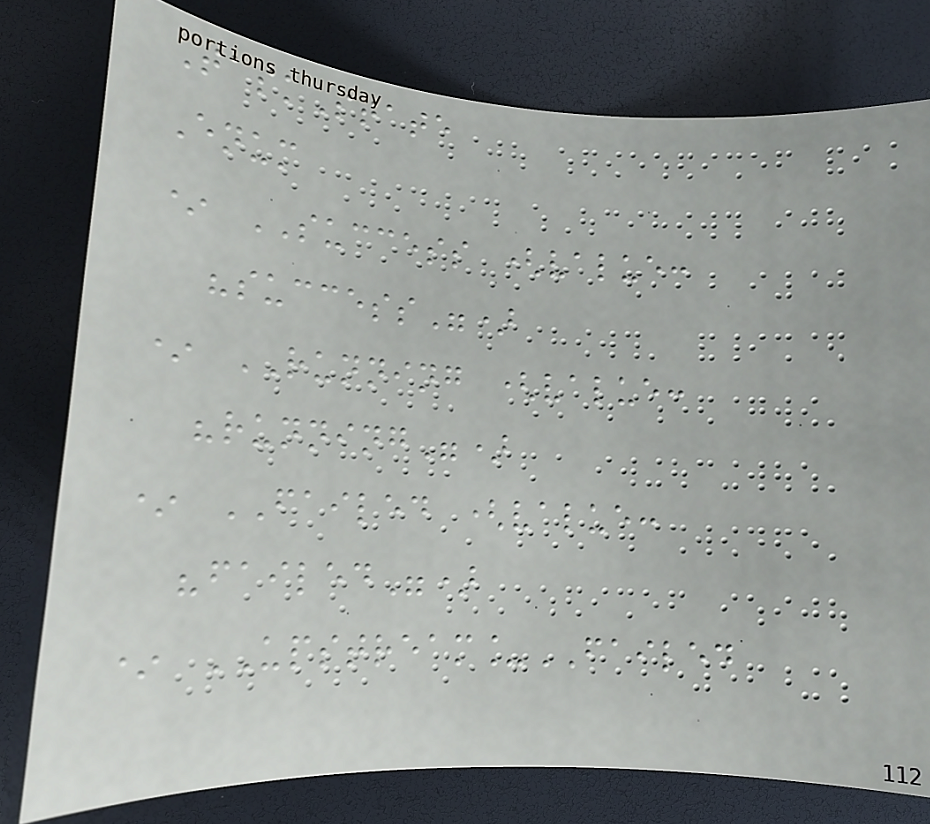TaskState
Enum
* SUCCESS (value:
"success")
* RUNNING (value:
"running")
* FAILED (value:
"failed")
* UPSTREAM_FAILED
